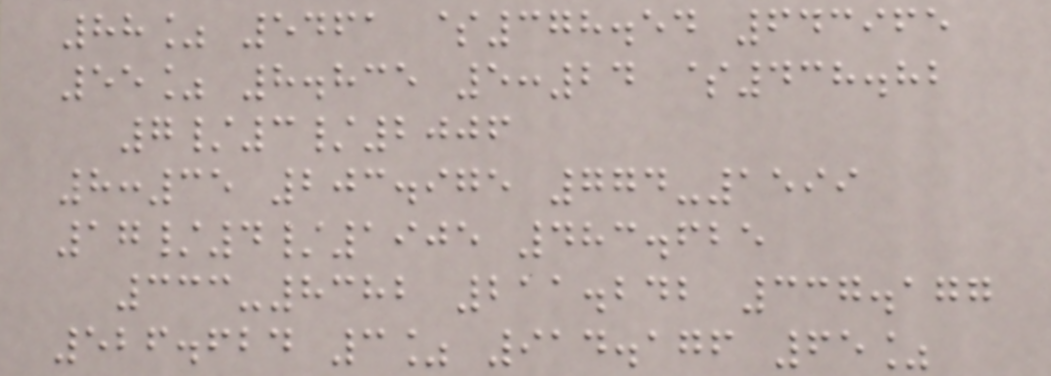88% 5461 $378.54 643965
55% 8.835 5:24 $438.82
7/3/2006
8:35 203.975 774-1599
17/4/1905 483.625
333-8382 211.242 337.177
526.624 3% 914.176 65%
